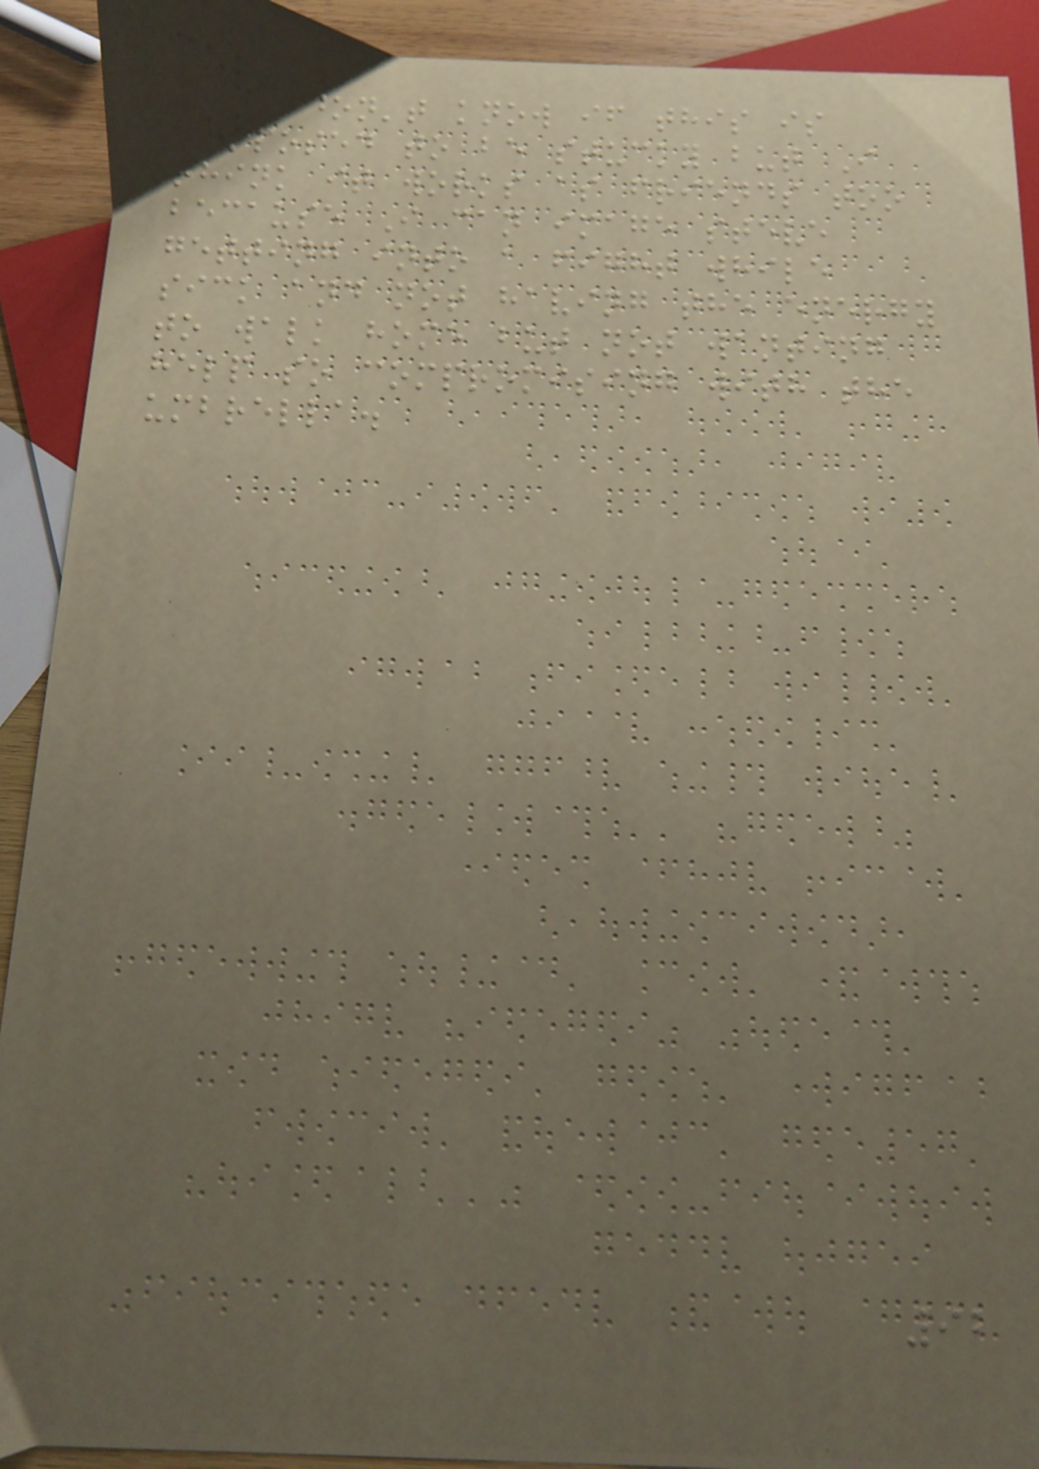I don't know if this is
supposed to be stucky but I
think it works as friends too
because I can image steve
getting into a fight while
sick and not having the energy
to walk home but not wanting
help so compromising with the
umbrella.
92
